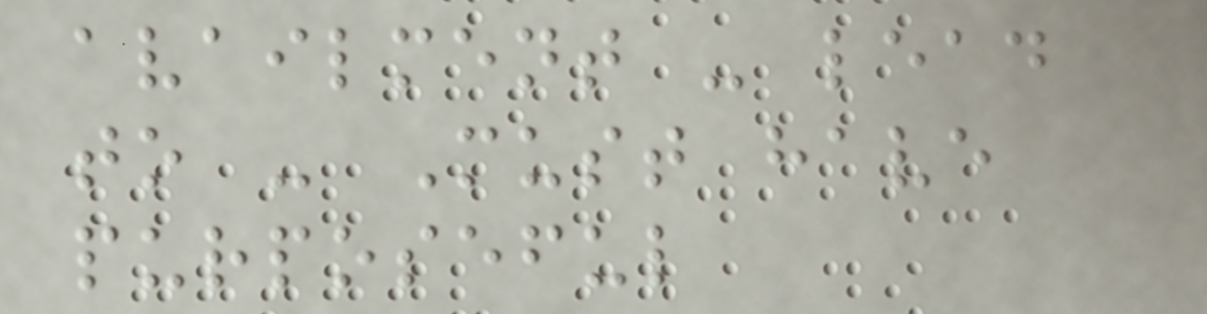availment - lead
to - Must have
purposeful
